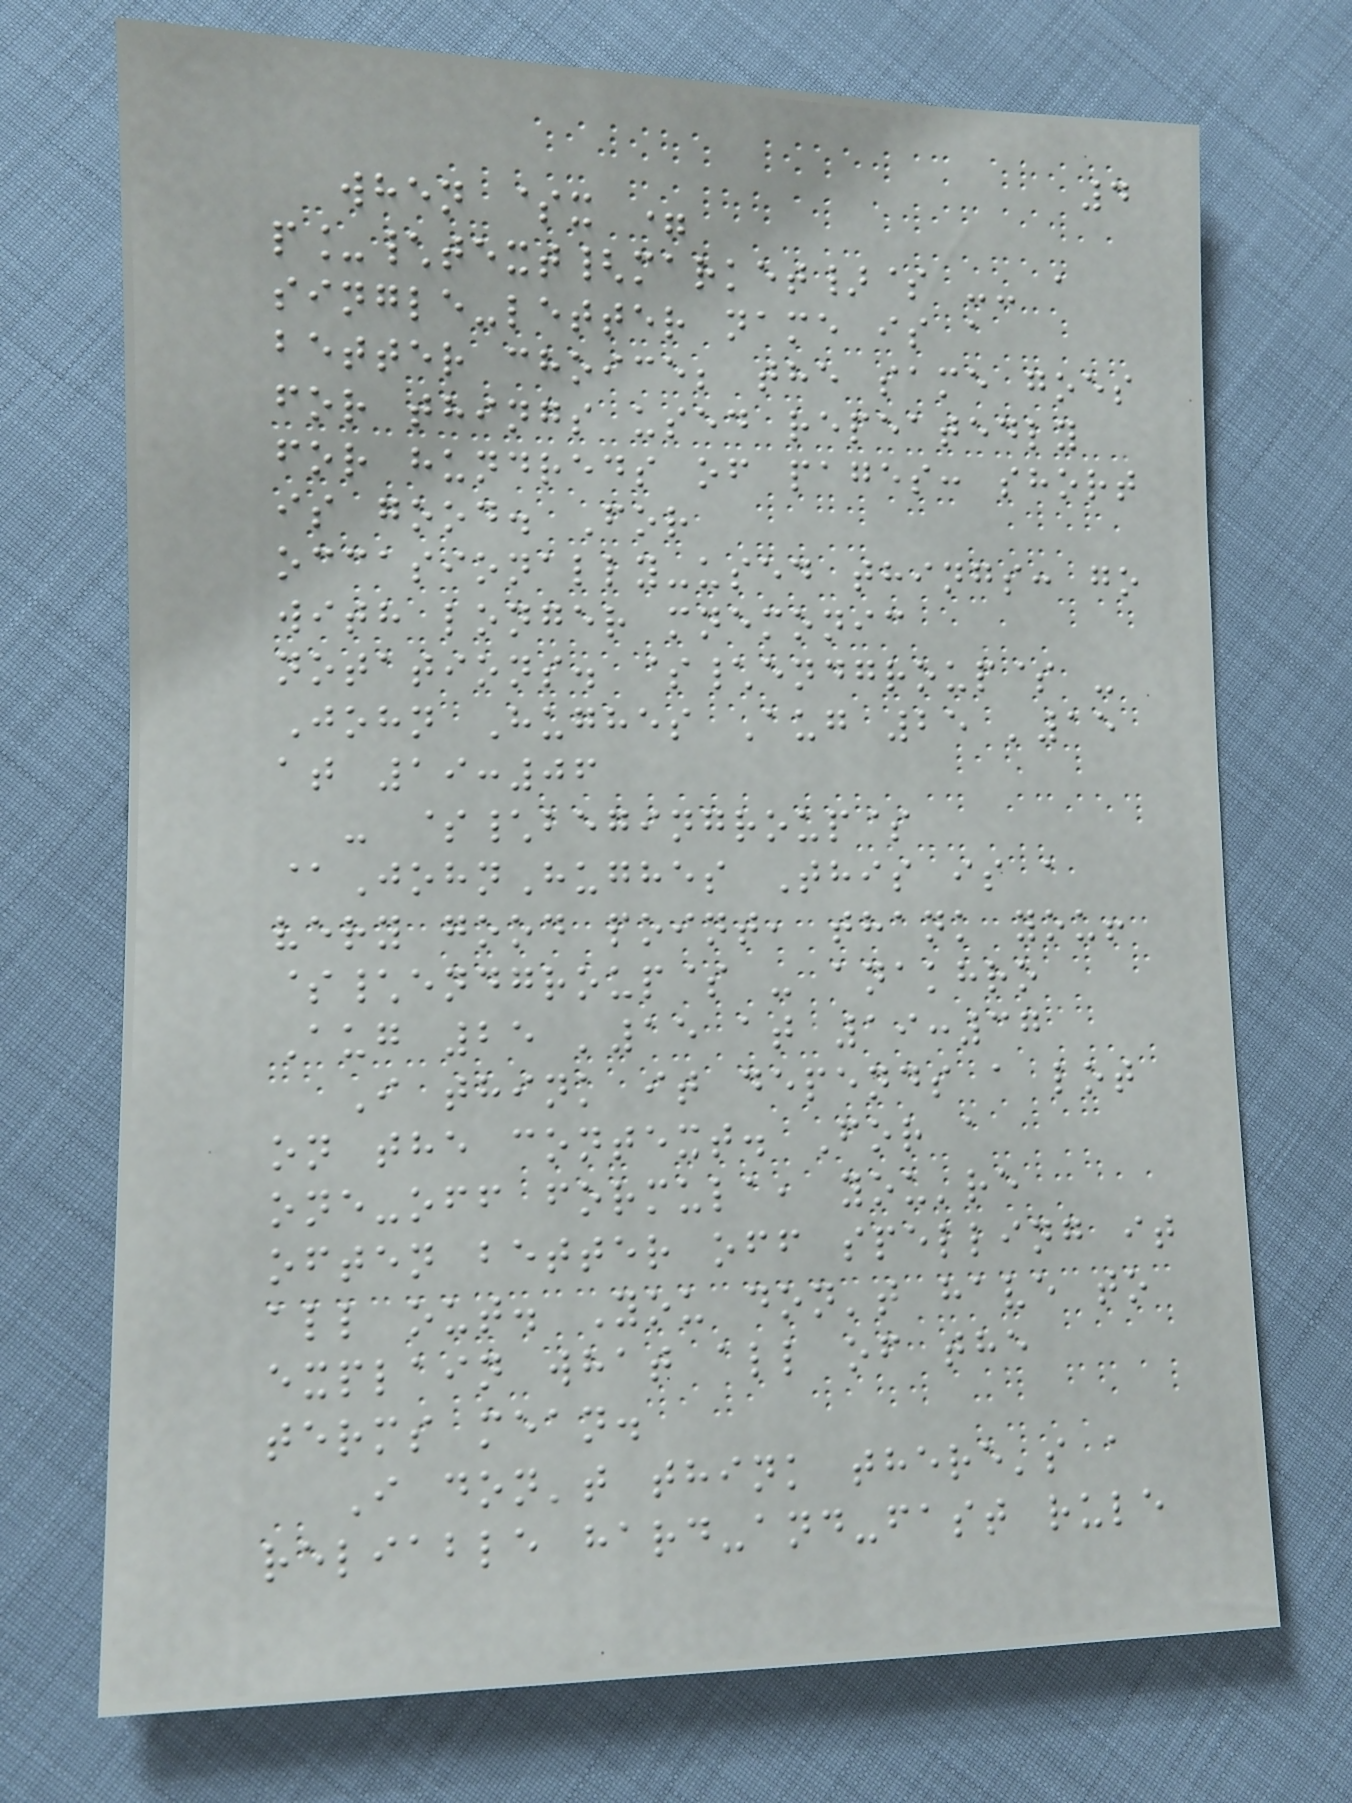4
when $x =
p_\text{market}$ -- a
single-letter name is a
better choice; the same goes
for things used repeatedly
for hundreds of pages: short
is good. For
occasionally-used things: go
with longer mnemonic
notations. $\endgroup$ -
John Hughes Aug 25 '15
at 19:06
- $\begingroup$
@JohnHughes This is a
very good point, thank you!
$\endgroup$ - anakhro
Aug 25 '15 at 19:37
I think it depends a lot
on the context. For a
one-off formula, you're
often better off spelling it
all out. You don't have to
explain what all of the
terms mean.
I don't think there's a
reliable hard-and-fast rule
